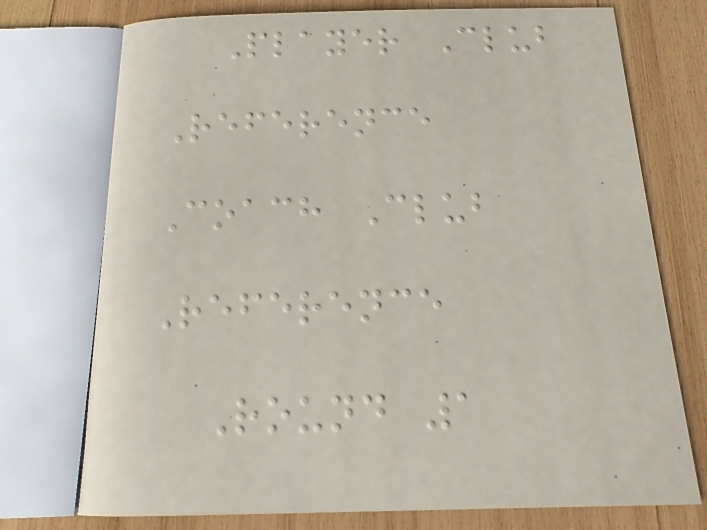Player Club
Reference
Coach Club
Reference
Round 1
